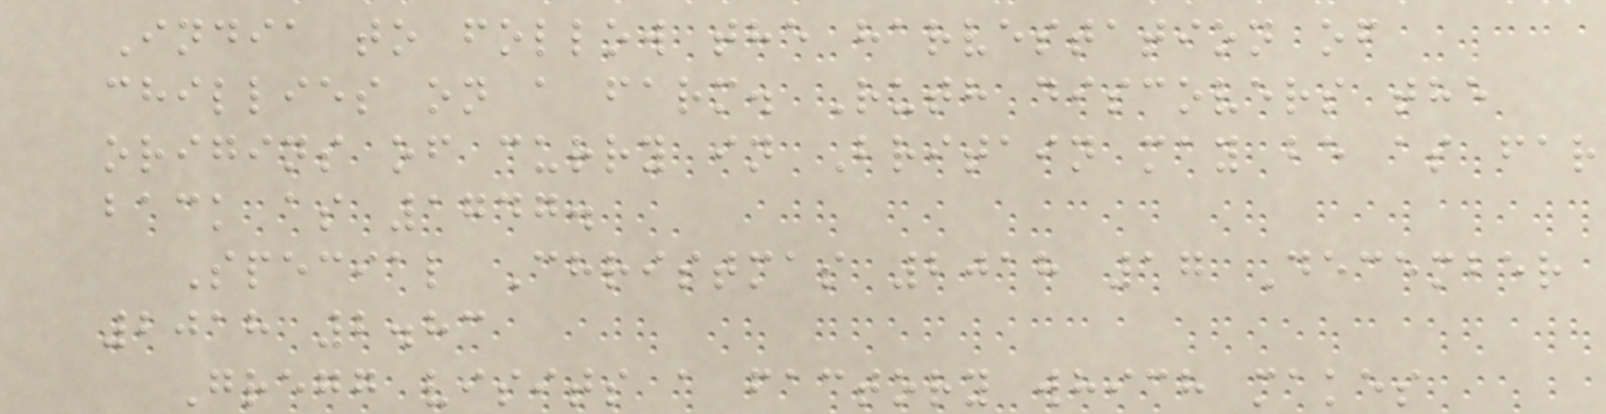India to follow the harvestation of
chillies on a farm. Ruth discovers the
origins of curry in Britain may be as far
back as 1747.
Special Christmas 2018 17 December
2018 2.83
Gregg visits a factory which makes
